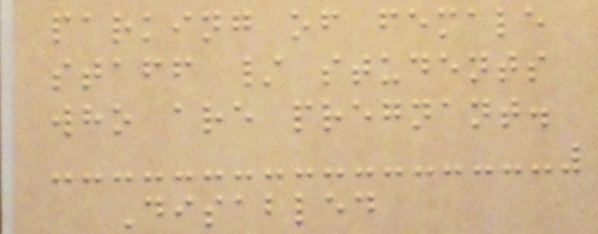parking of female
staff / students
who are pregnant.
Disabled
